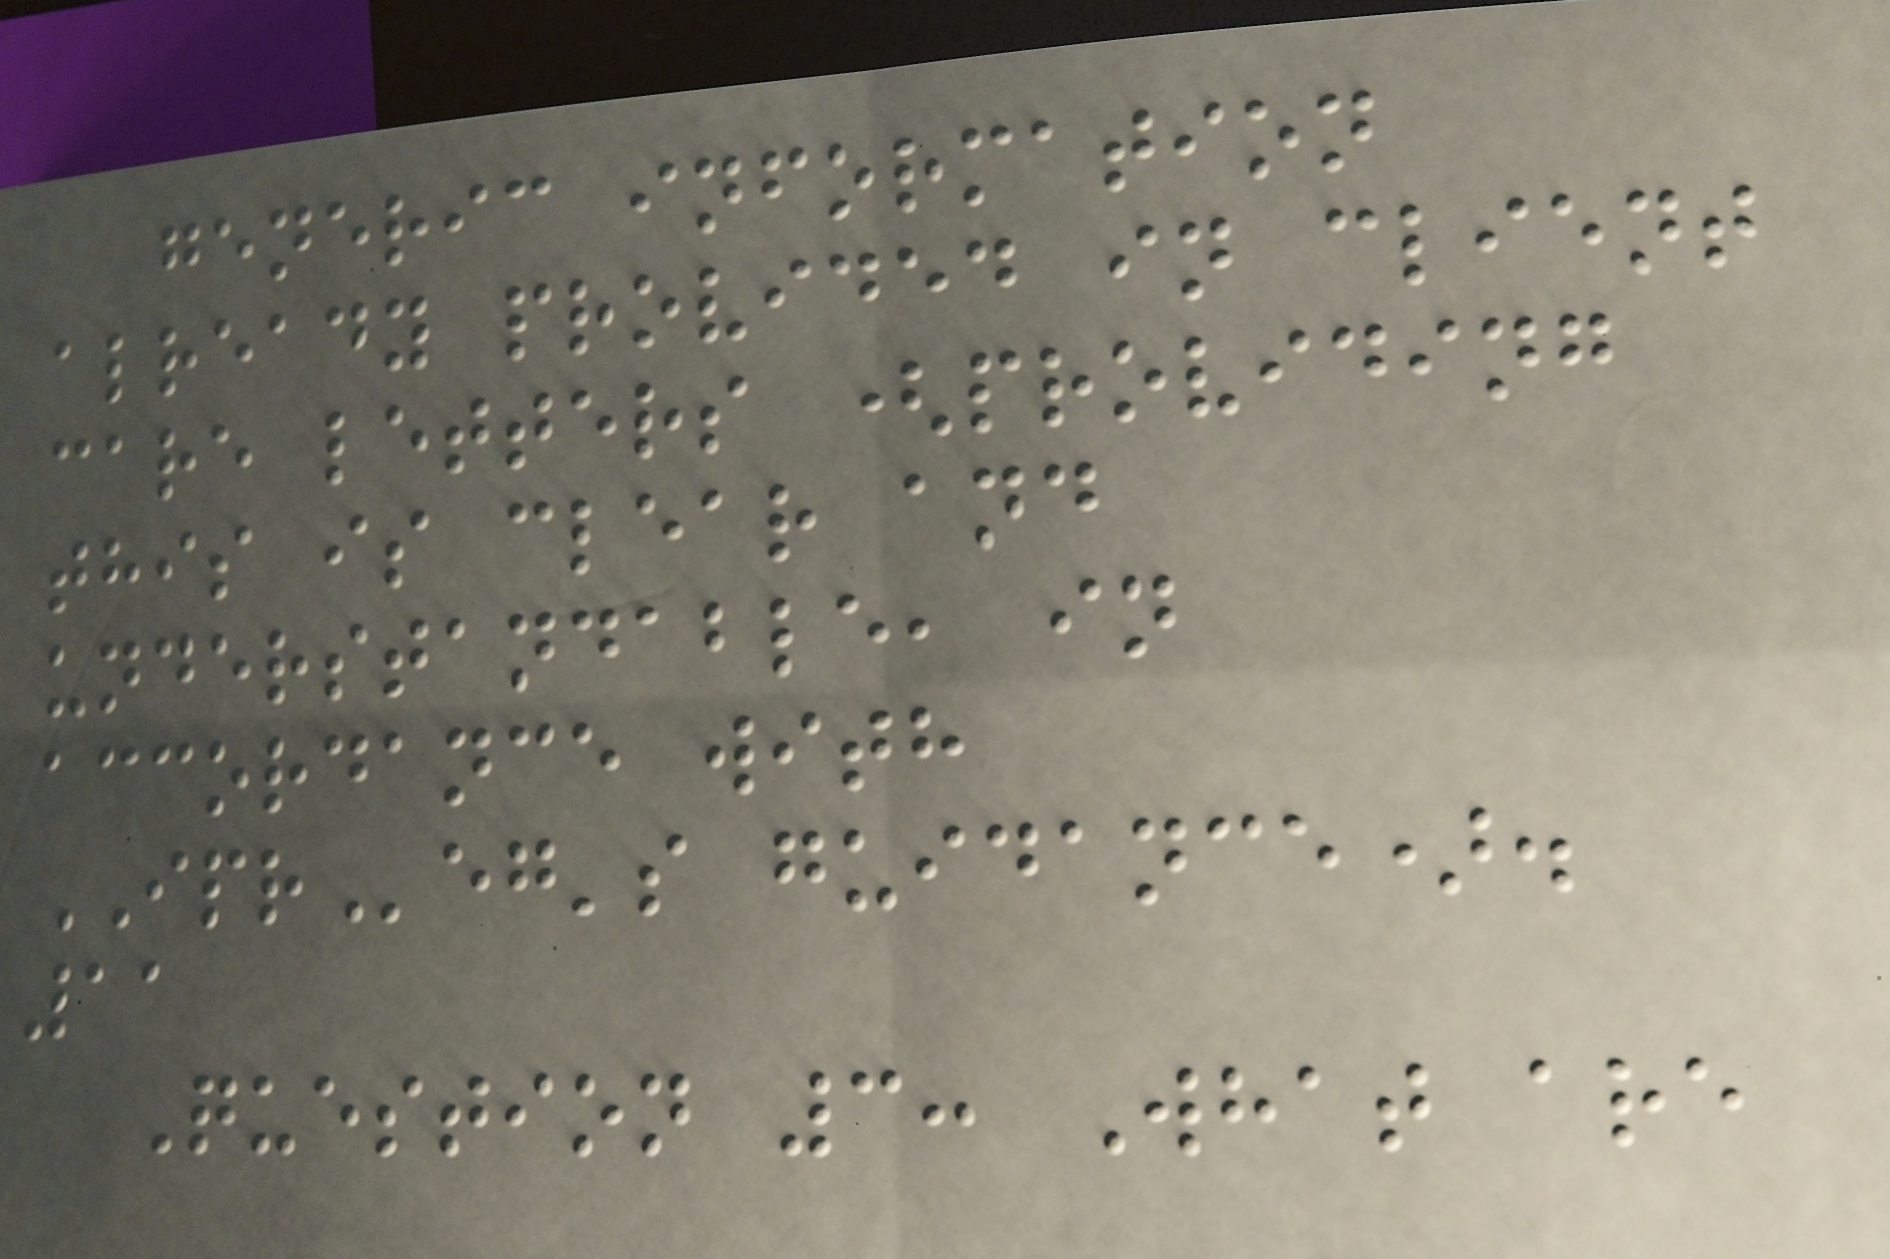generic information
already provided in client
care letters (providing
this is clear and
understandable, in
accordance with
IPReg's guidance).
11
Question 3: What are
